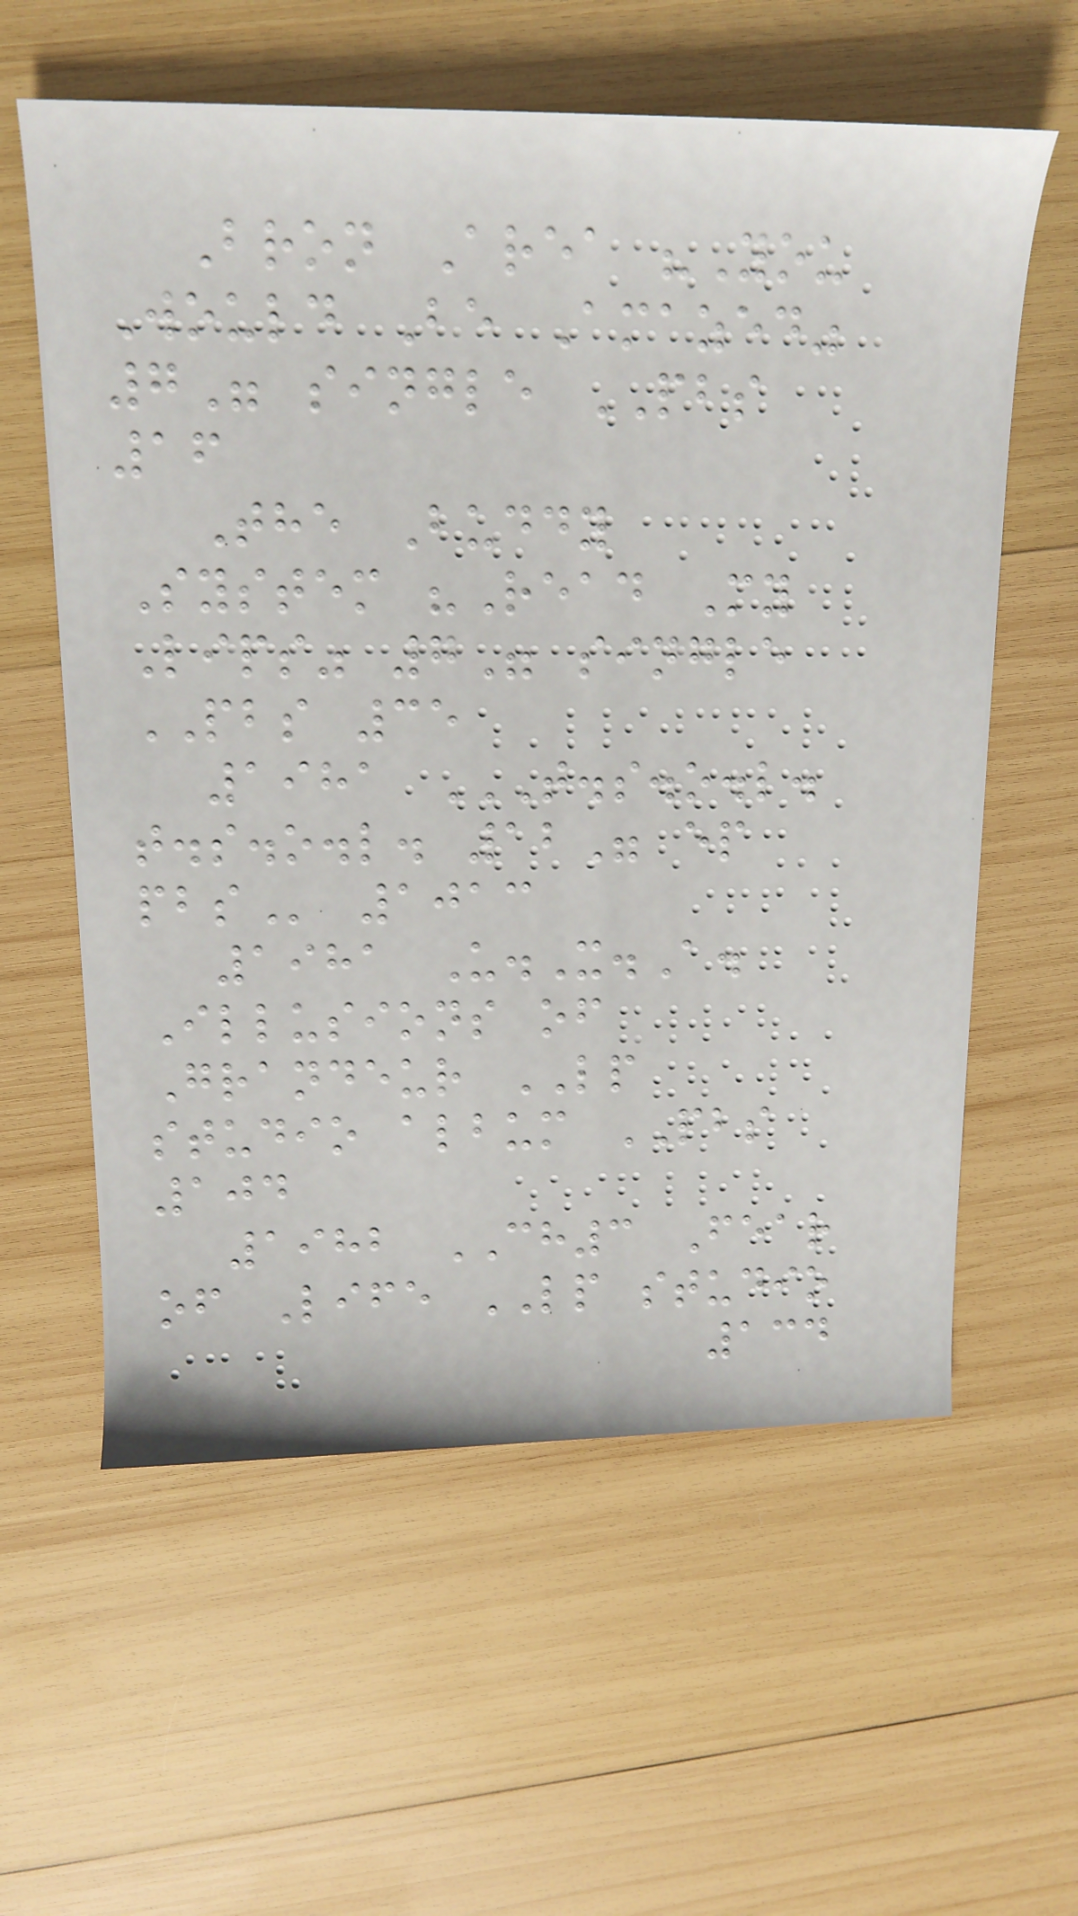Bron Area "You
Would Be Amazed"
7" single PBS
16
The Buddy
System "Read My
Lips" 7" single
PBS 35
1981 T.S.O.L.
T.S.O.L. 12" EP
PBS 1013
1981 U.X.A.
Illusions of
Grandeur LP
studio album PBS
104
1982 CH3 Fear
of Life LP studio
134
